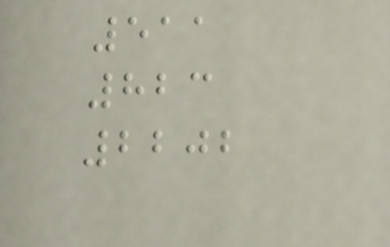511
823
2202
